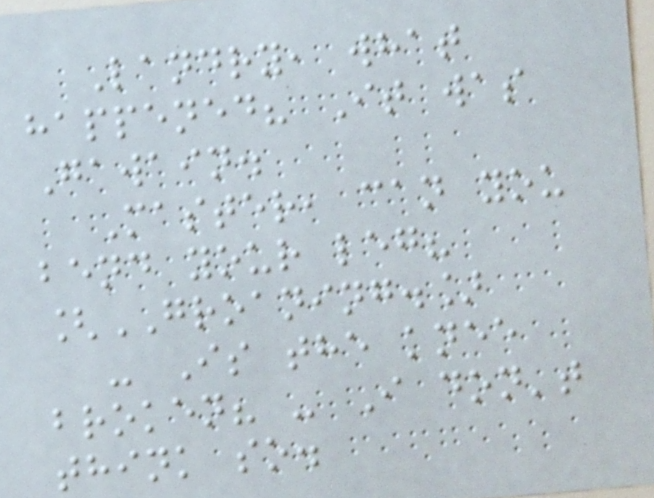Landry, what
happened? It was
Gawain.
Master, can you
bend your leg?
[GROANING.]
- Is the knee
broken? - I don't
think so.
